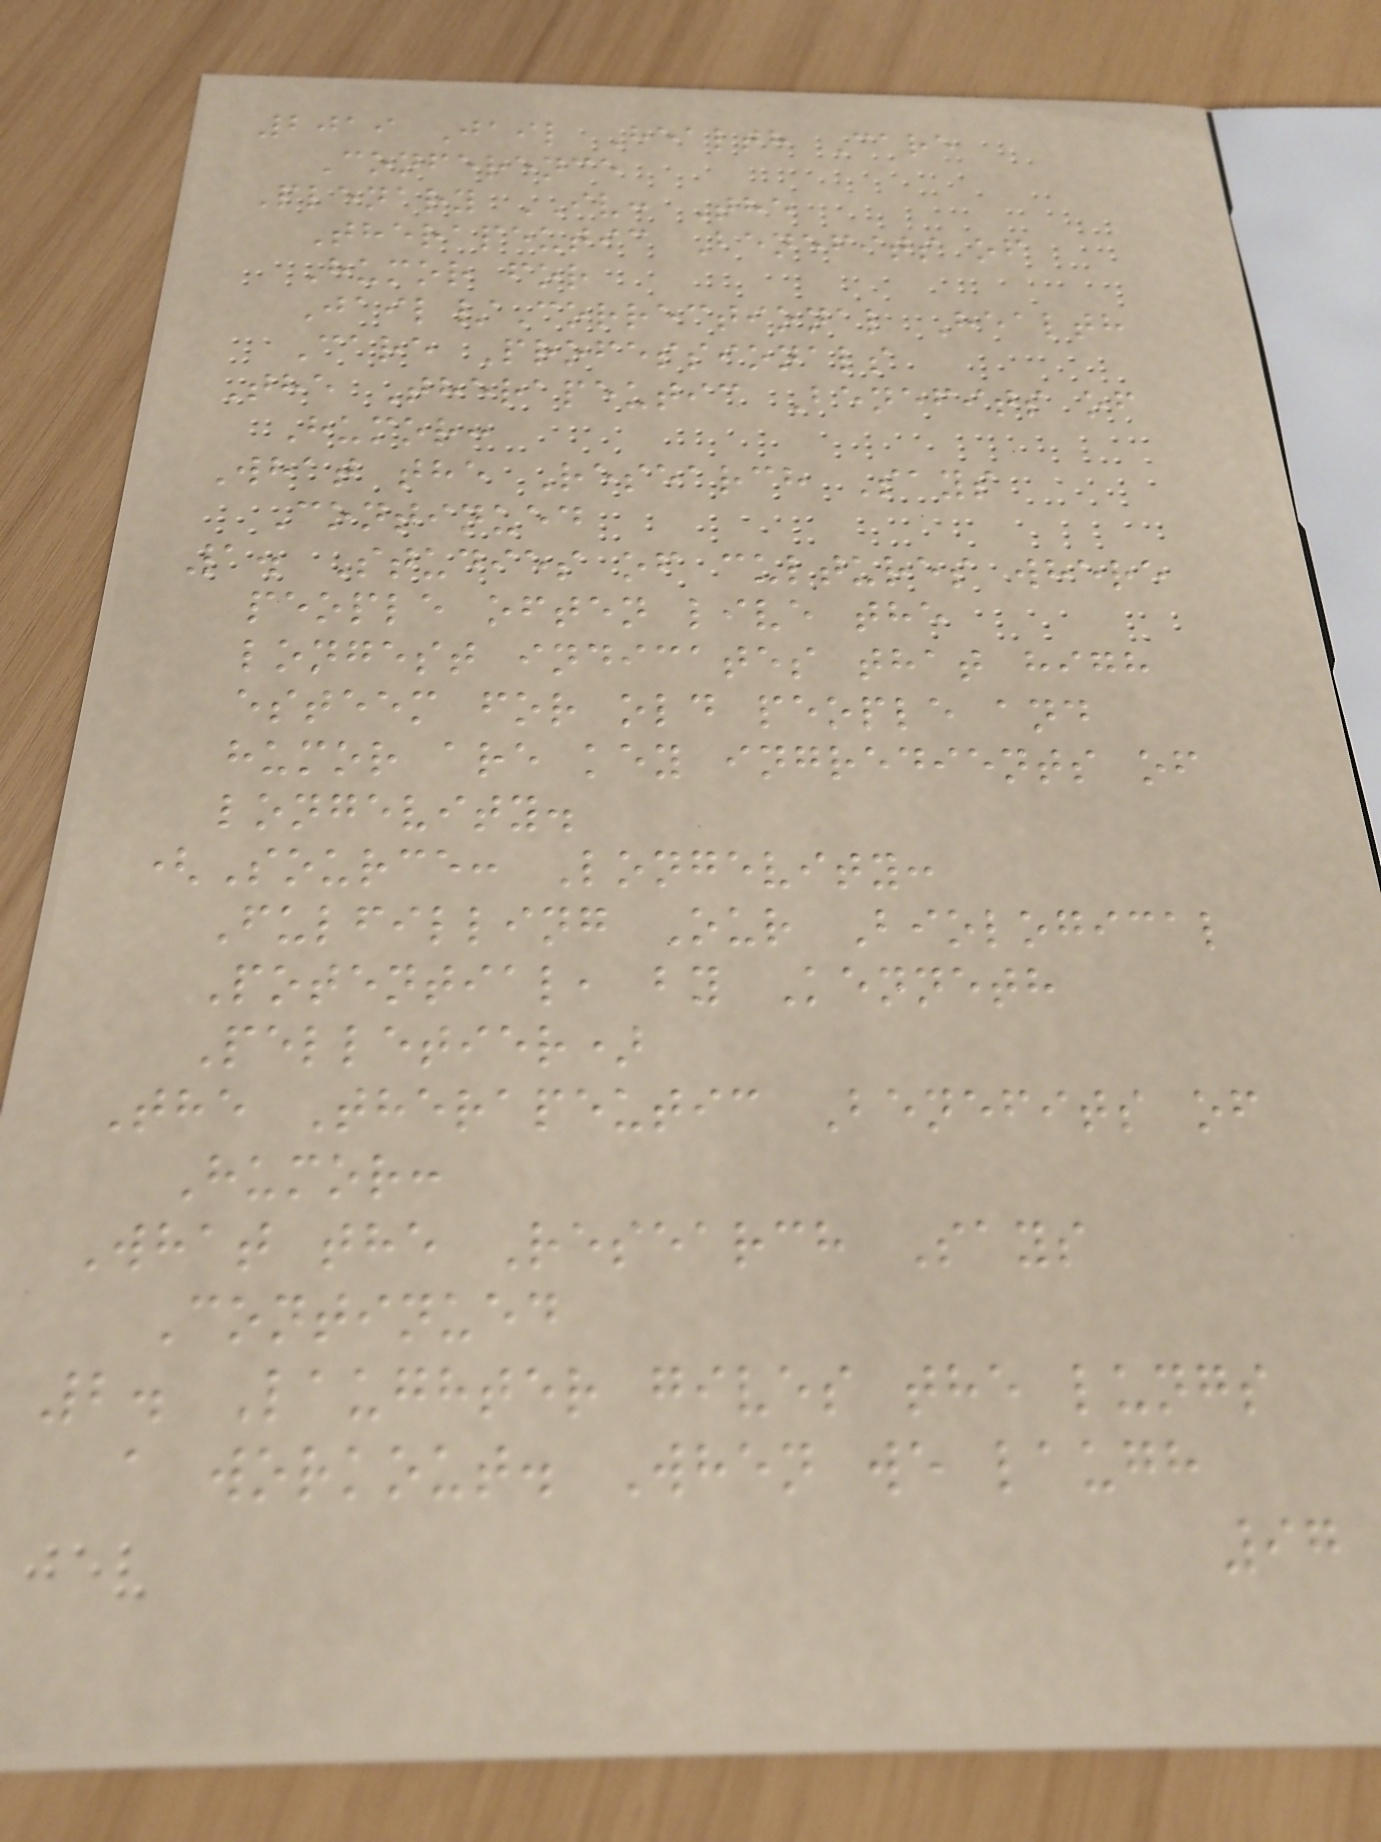2019 Jail Health Care
Conference
Plenary IV: The
Therapeutic Benefits of
Humor for
Jail/Correctional Health
Care Professionals
The Therapeutic Benefits of
Humor:
What the Research Says
Continued
1. Studies of cultures where
people often live the
longest indicates that high
esteem for old people and
humor are key ingredients of
longevity.
(Source: Longevity:
Fulfilling Our Biological
Potential, by Kenneth
Pelletier)
The Therapeutic Benefits of
Humor:
What the Research Says
Continued
2. Laughter gives the lungs
a workout. When we laugh
97
